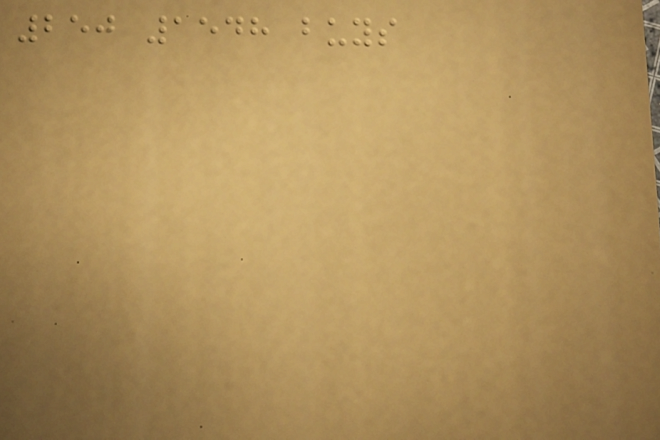250 1548 buys
